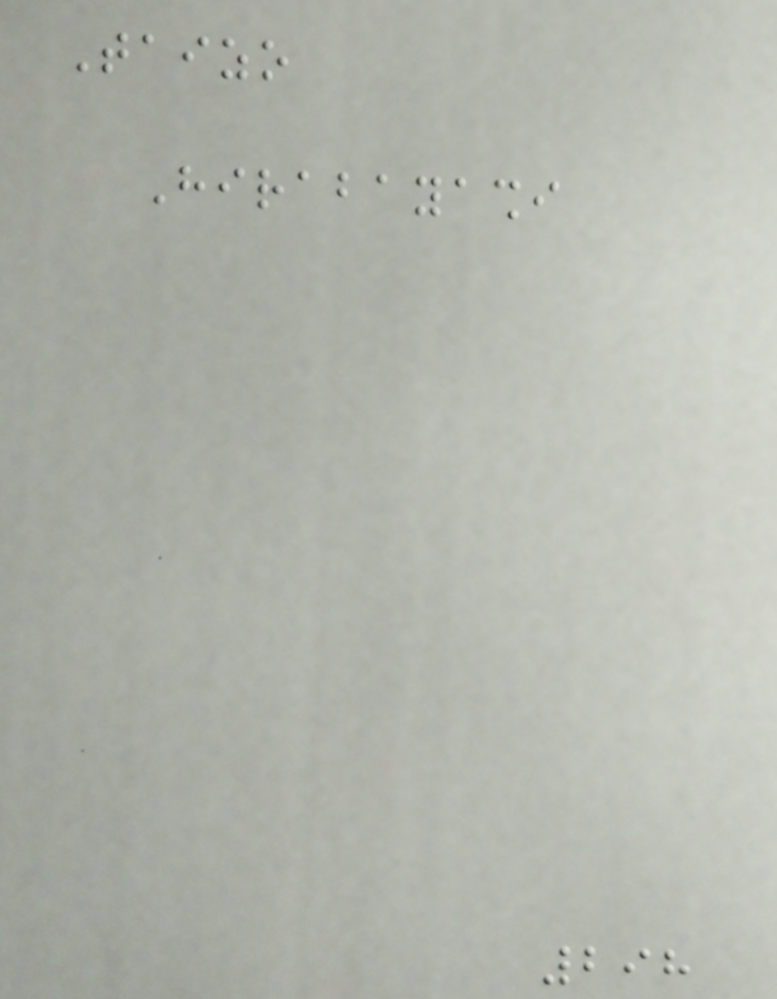Taizo
Hirabayashi
298
